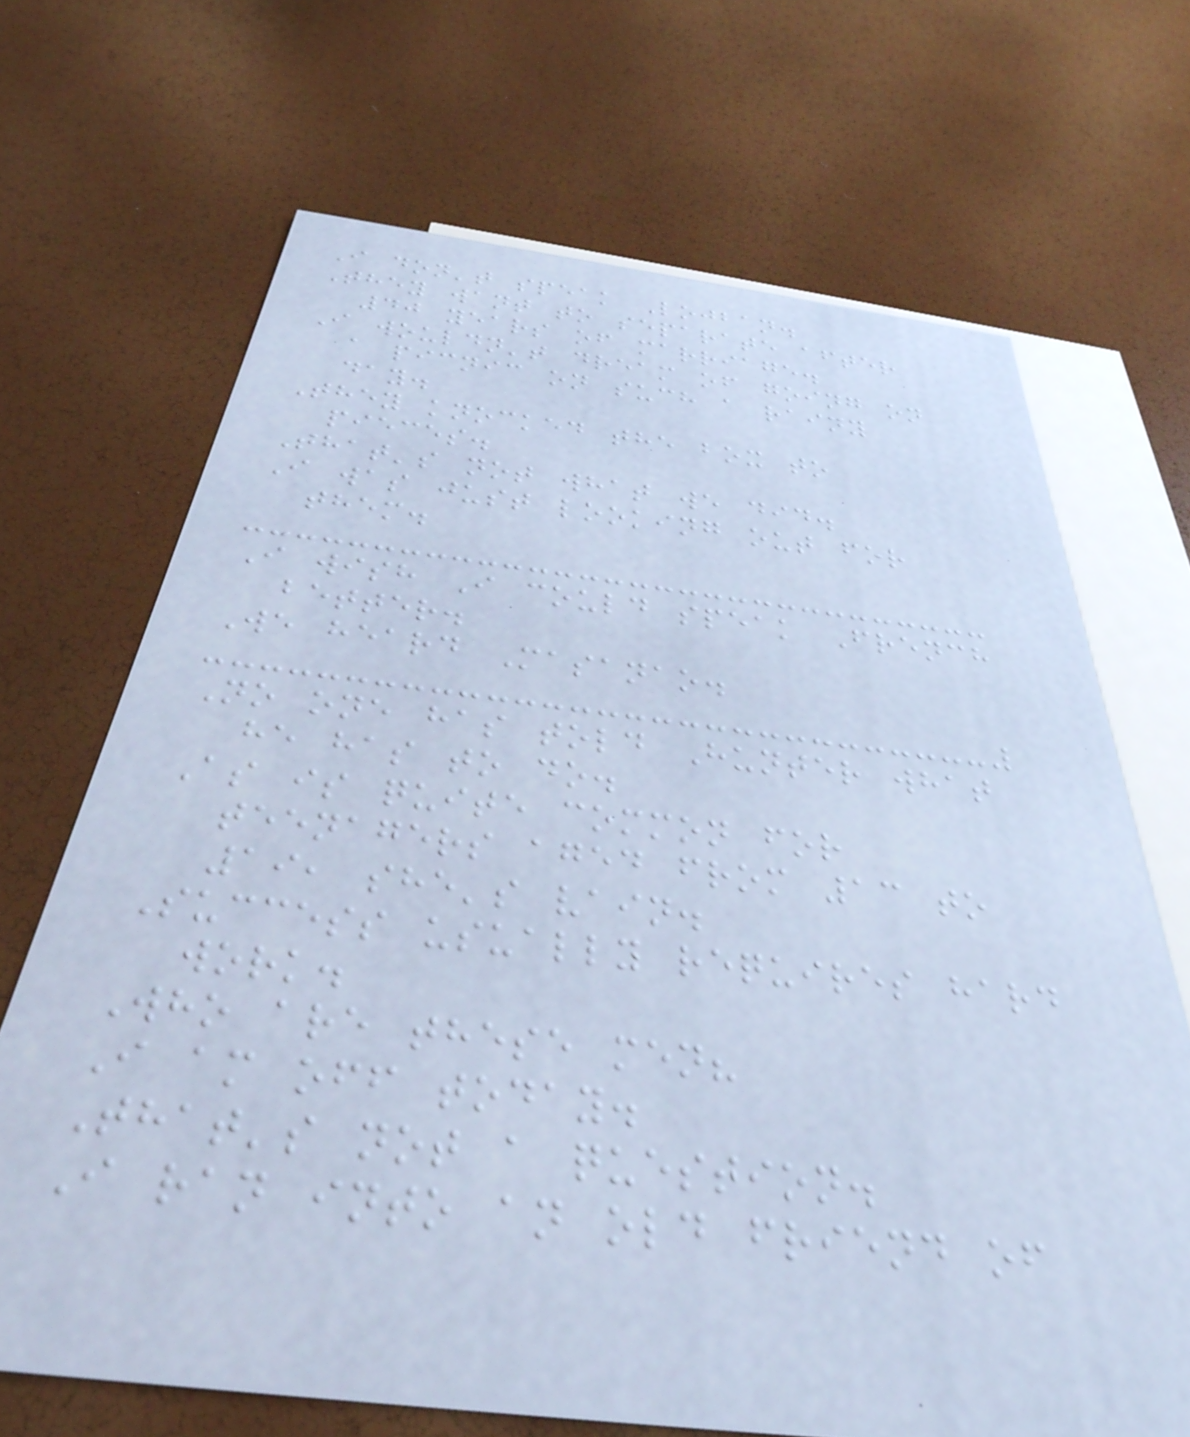I don't speak Lojban.
They want to separate after
40 years of marriage.
I wouldn't dream of going on
a picnic on such a rainy
day.
They knocked the box to
pieces.
That's not what we did.
I was just looking out for
them.
I wish I could speak French
better.
We heard Masanao.
No one has told Hunter what
he has to do.
As is quite common for
teenagers aged from 13 to
19, she's vain.
Success usually requires hard
work.
Who are these men?
I am off today.
That's not a question.
I ran into an old friend of
